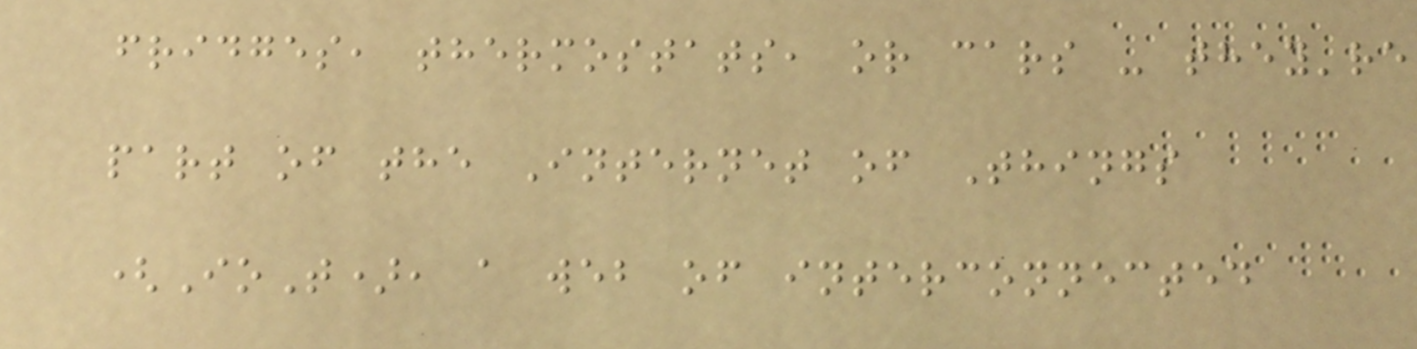fridges, thermostats, or cars - they're
part of the Internet of Things
(IoT), a web of interconnected
